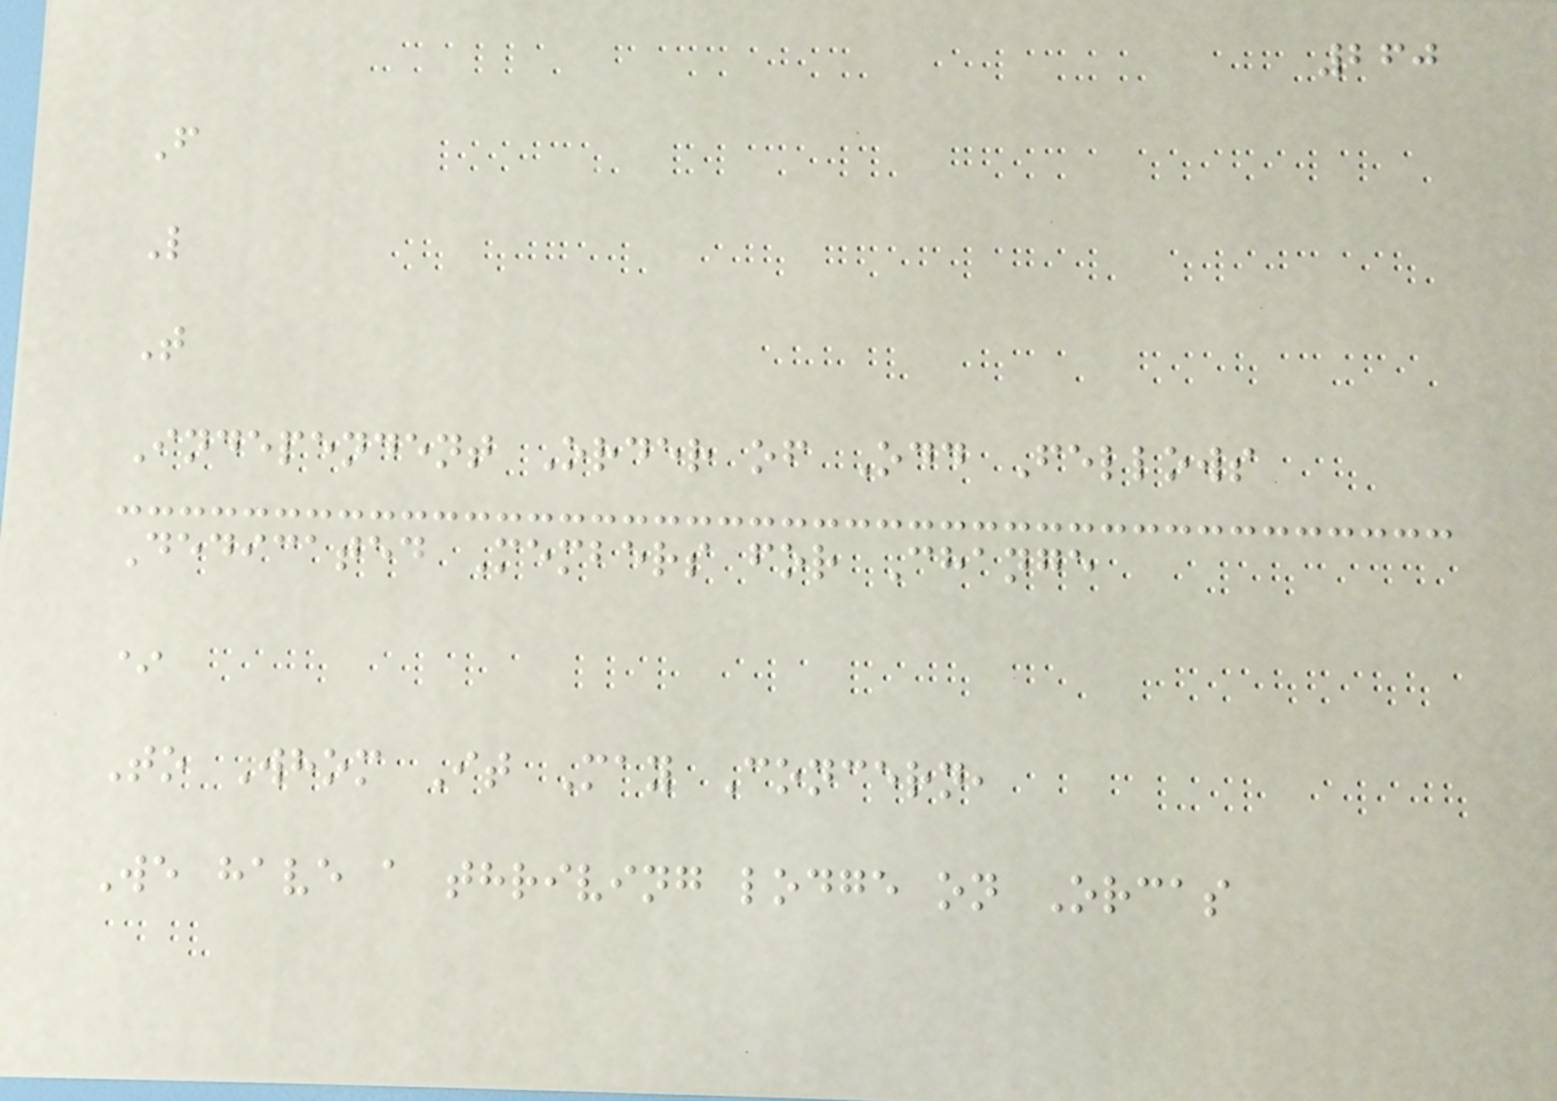260
F
L
T
Independent Order of Odd Fellows
Dedicated Members for Change
*
To Whom It May Concern,
We have a thriving lodge on Orcas
